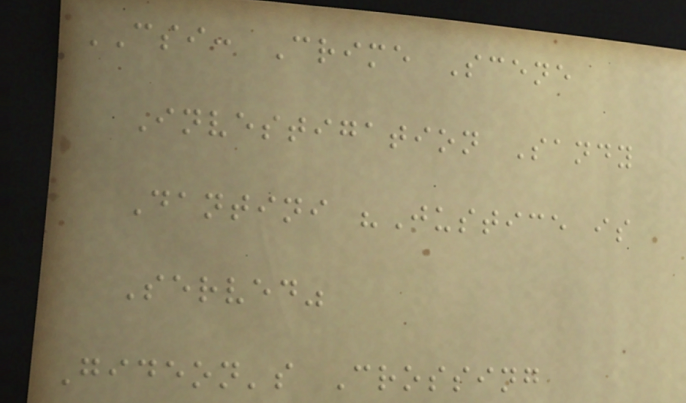CSI: Crime Scene
Investigation Sandy
Dantini "Justice is
Served"
Gideon's Crossing
